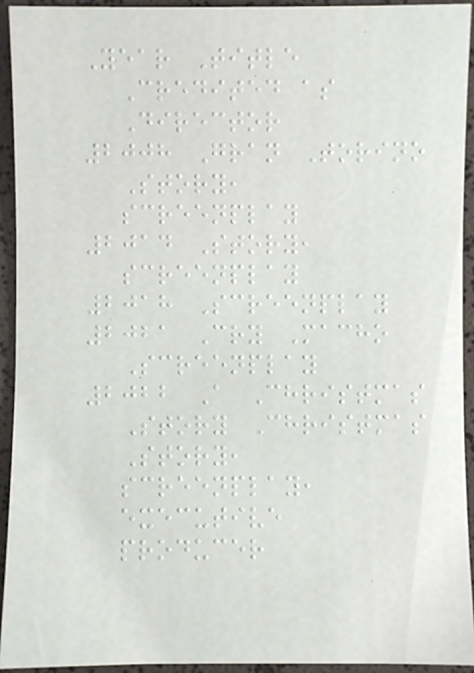Year Title
Credited as
Director
2008 Gran Torino
Story,
screenplay
2014 Story,
screenplay
2018 Screenplay
2021 Cry Macho
Screenplay
2022 A Christmas
Story Christmas
Story,
screenplay,
executive
producer
